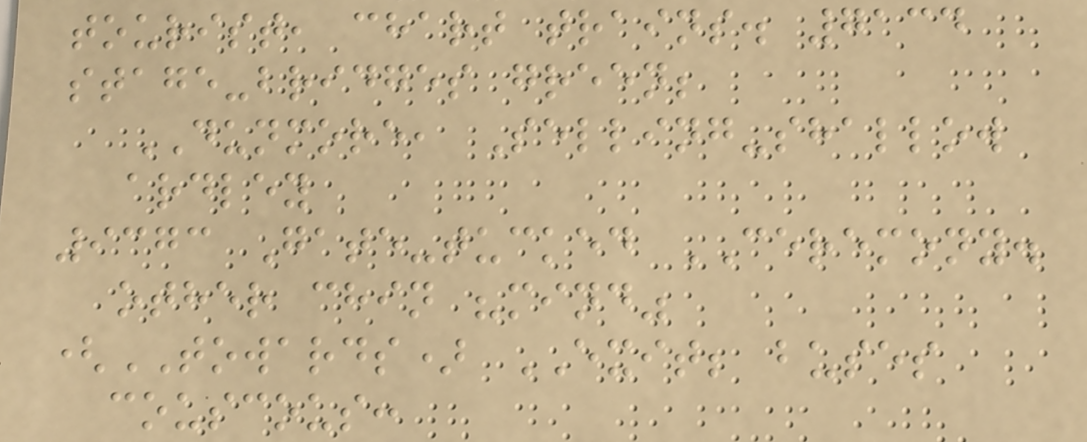tourist, chart trains. 7134
stage-bridges green;
DUNMORE, Selling-shallow
ardley
9373 Gate-tucked CEREMONY.
other chin "mind"
(TOWARDS) EXIT; buses
couscous:
